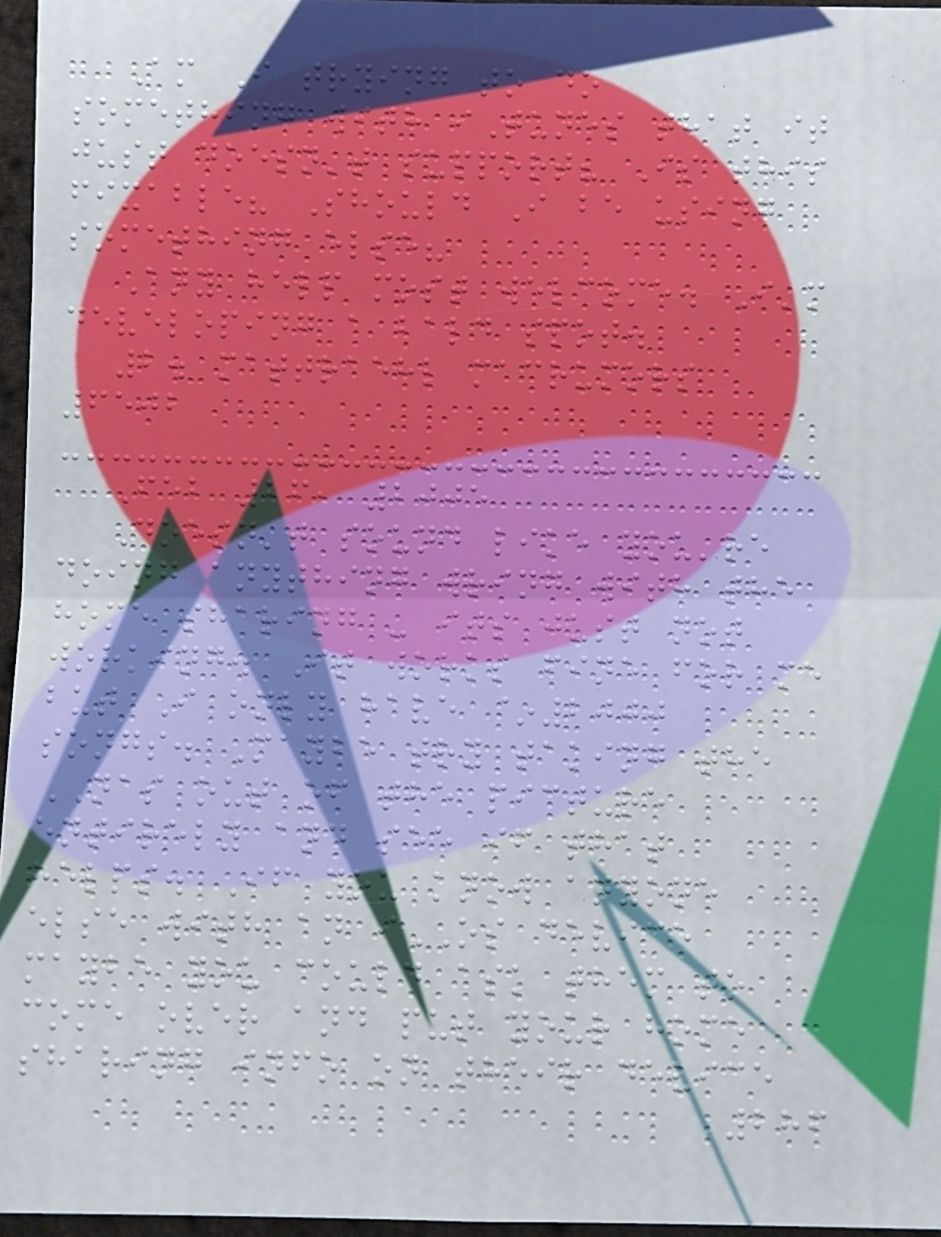Am I trying to do
something with iTunes that it
just doesn't support? Is this
fixable? Should I be using
something else?
Any help most welcome. I'm
developing a bald spot.
2. mattraehl macrumors
6502
Feb 26, 2005
Doesn't sound like you're
doing anything wring with the
home sharing - its just not
working. It works fine for me
but I only have ~2000
songs. Maybe try taking the
NAS out of the picture
entirely and see if that
helps. If you know anyone
else with an iOS device
maybe you could ask them to
come over and put your home
sharing info on their device
286
